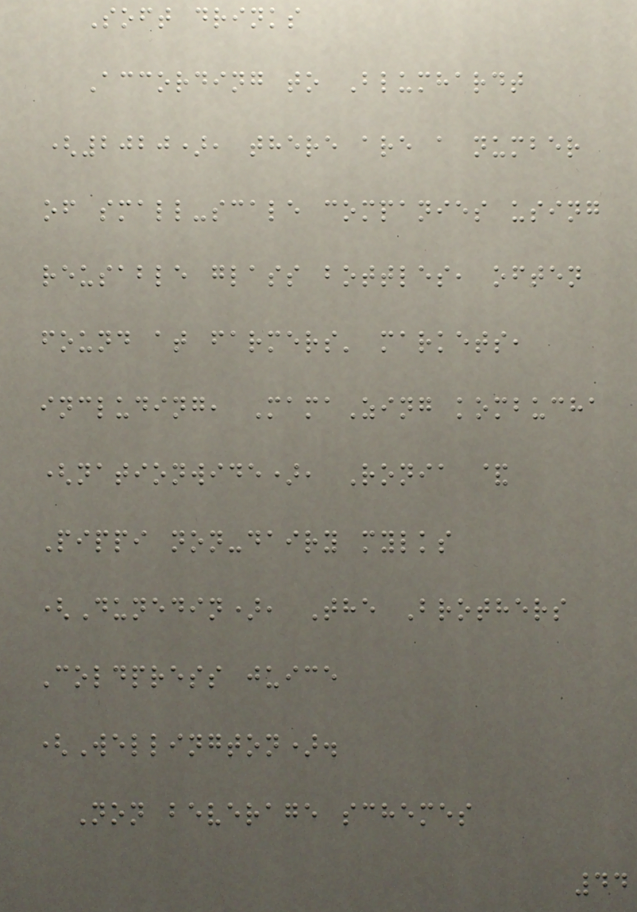Soft drinks
According to Blumhardt
(2020), there are a number
of small-scale companies using
reusable glass bottles, often
found at farmers' markets,
including, MamaZing kombucha
(nationwide), Ronia &
Pippi non-dairy mylks
(Dunedin), The Brothers
Coldpress juice
(Wellington).
Non beverage schemes
44
